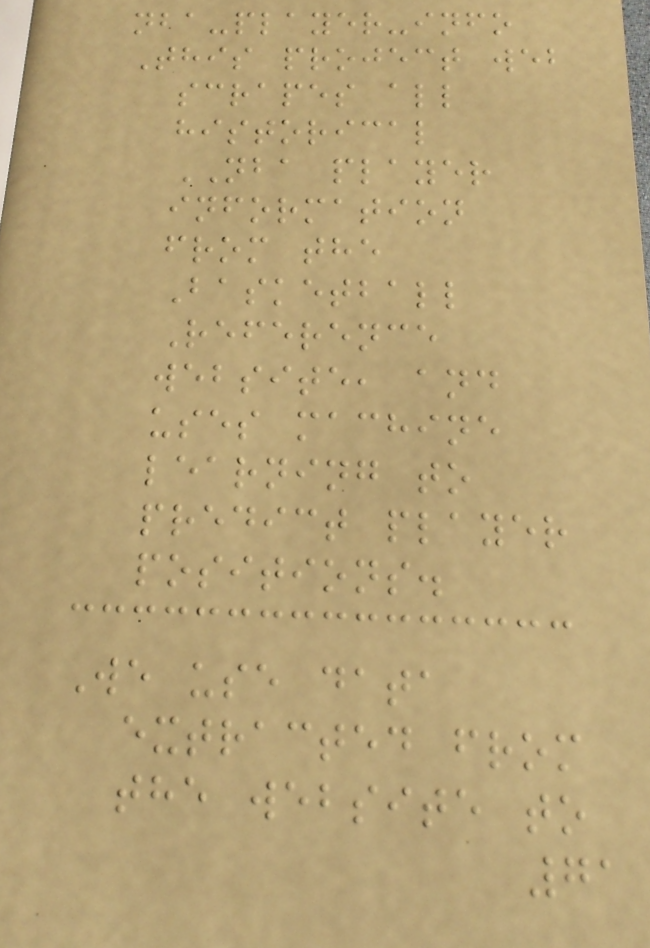nba-player-info
This project web
scrapes all
historical
NBA player
information
from the
Basketball
Reference
website, and
uses machine
learning to
predict player
positions.
We use data
extracted from
the website to
71
